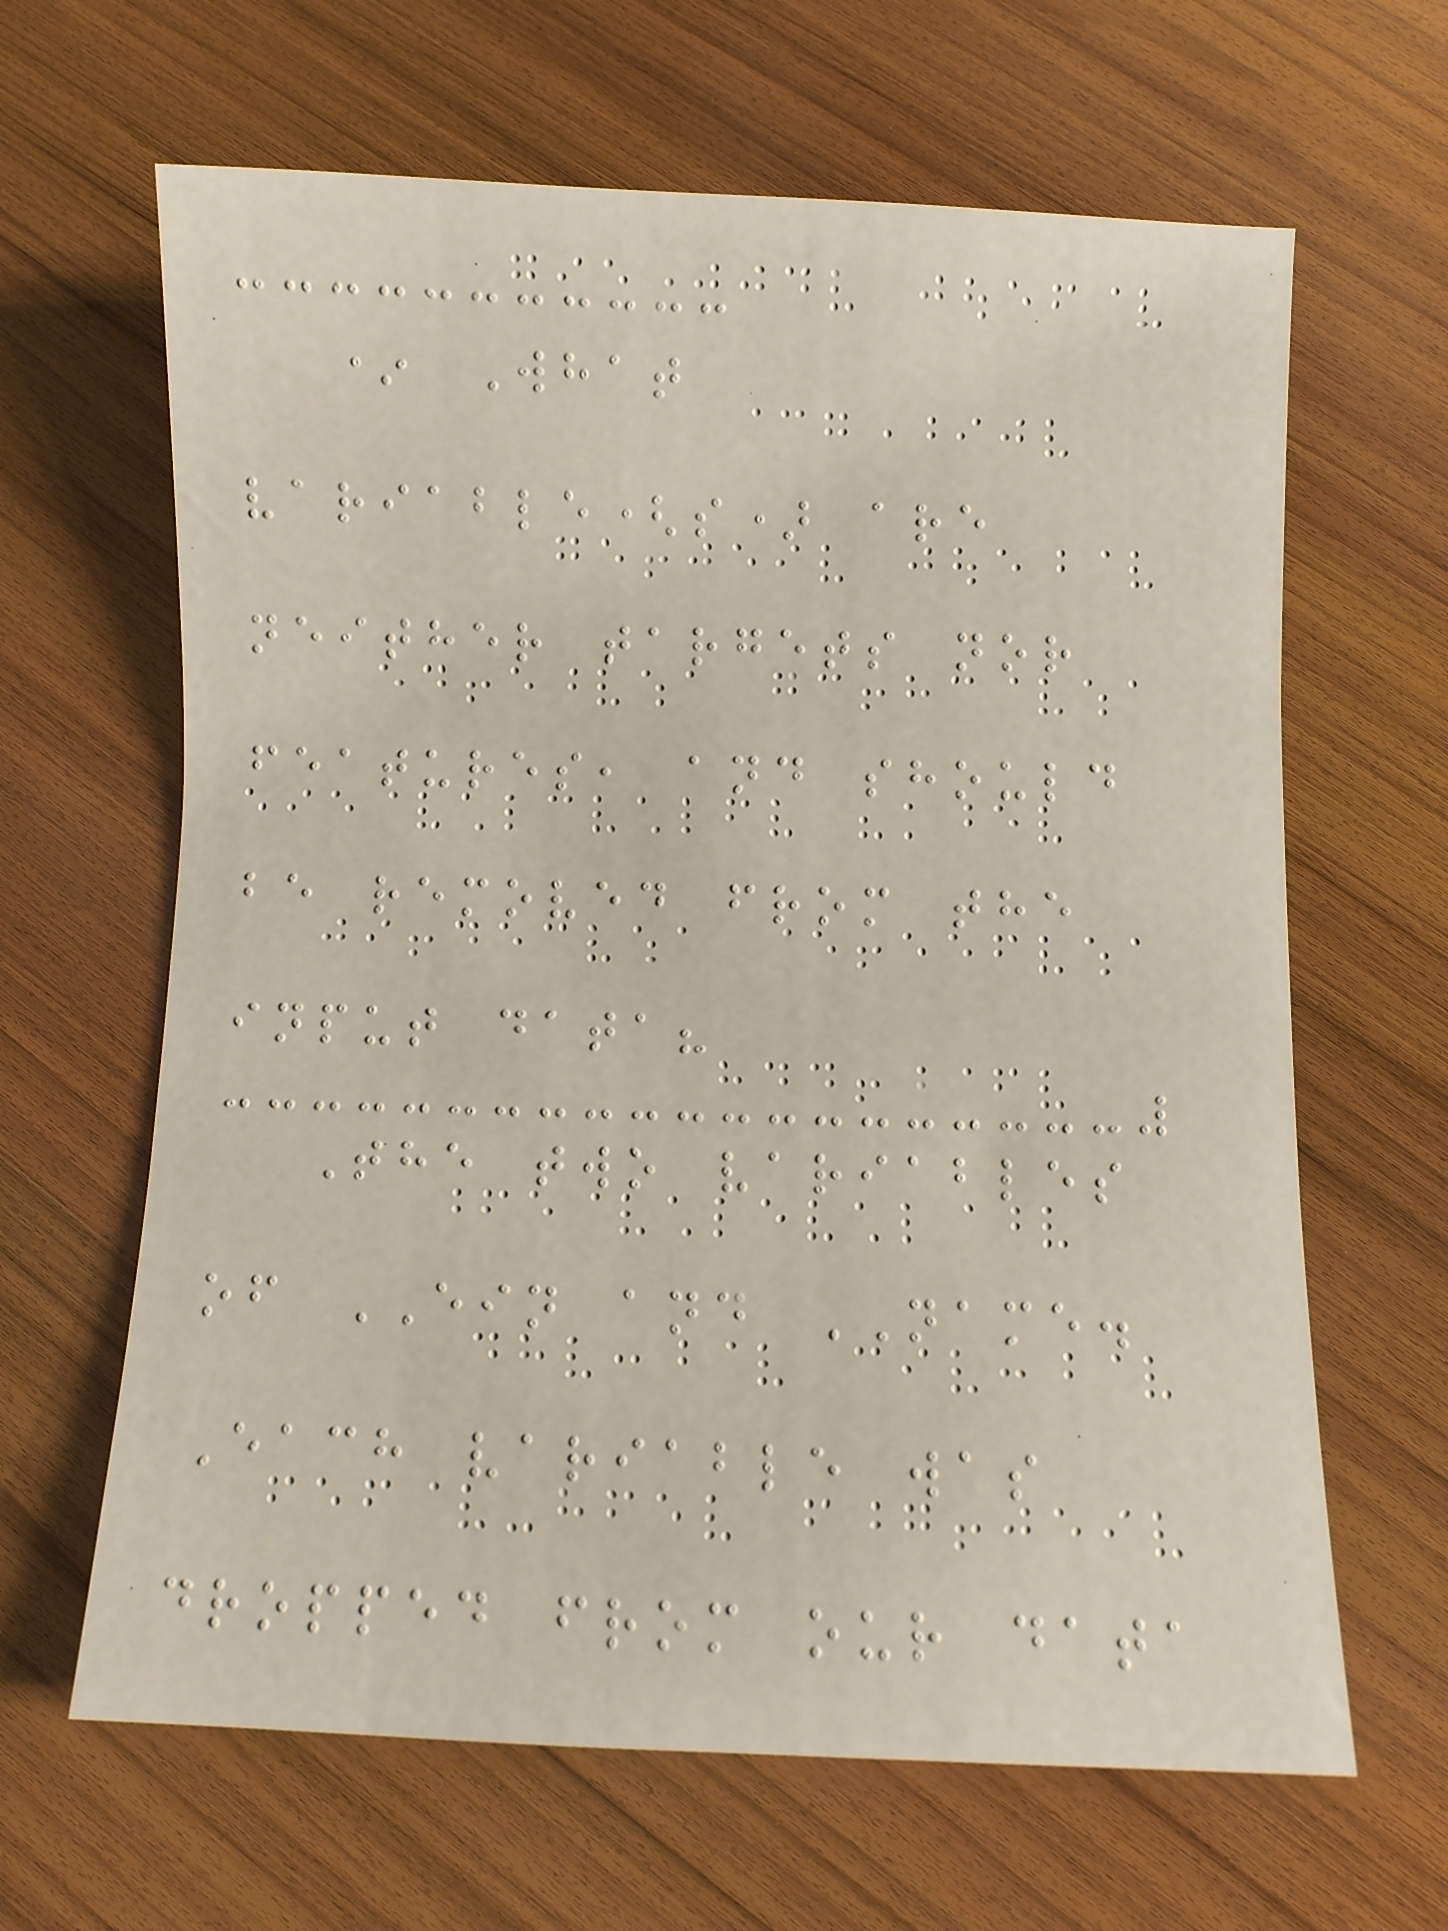* What
variable(s) are
neither targets nor
features, and should
be removed from the
input data?
The two variables
of EIN and NAME.
Each variable was
dropped from our data
